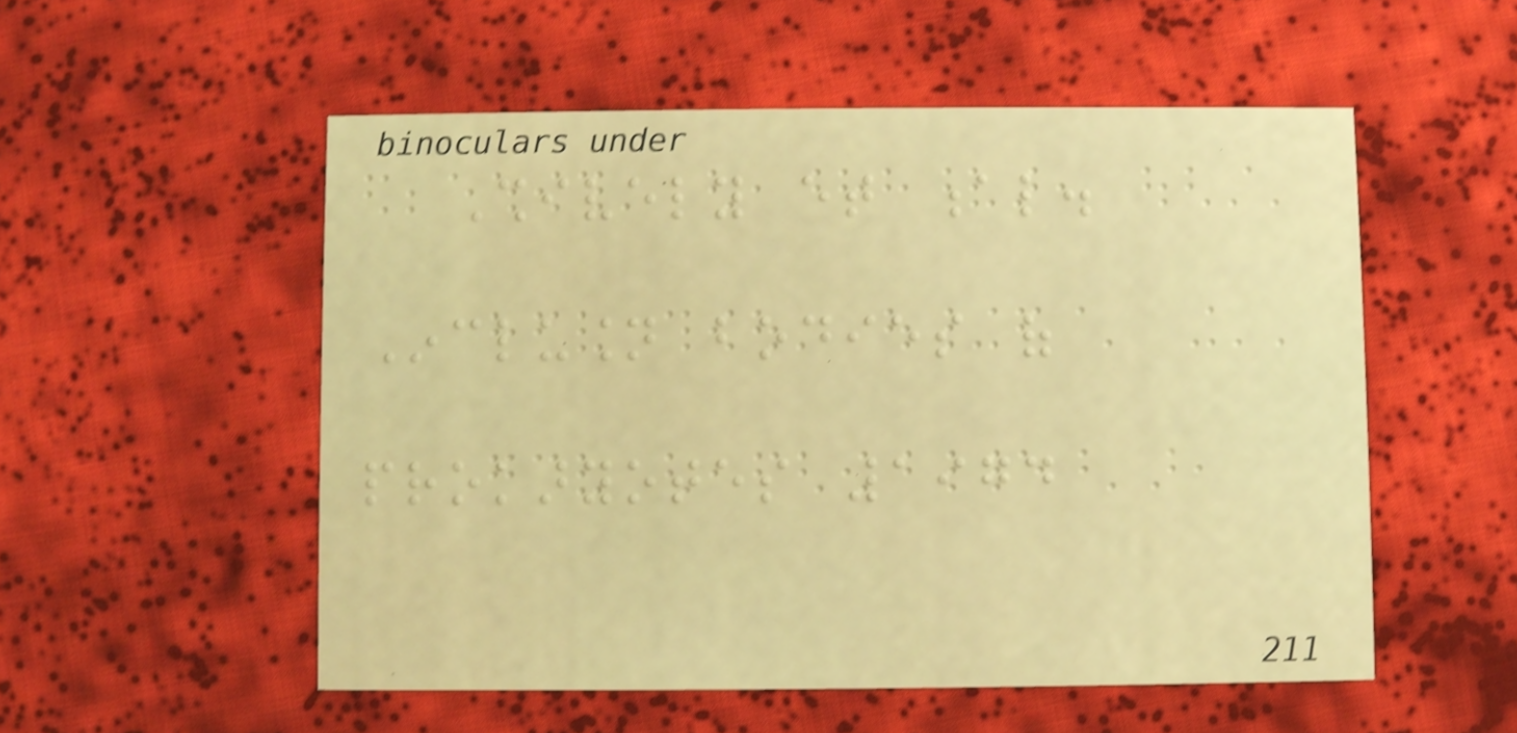Shively et al.
Inclusion bodies of
prokaryotes 1974
